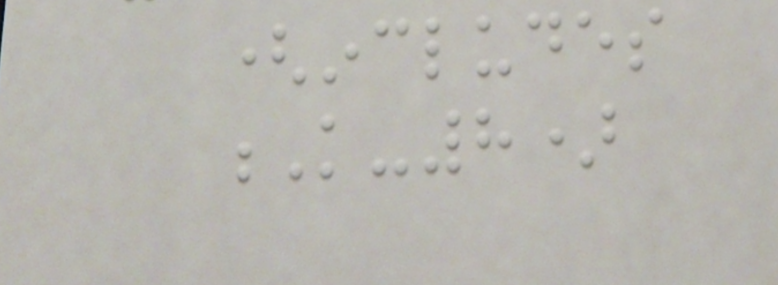(includes
K-8)
